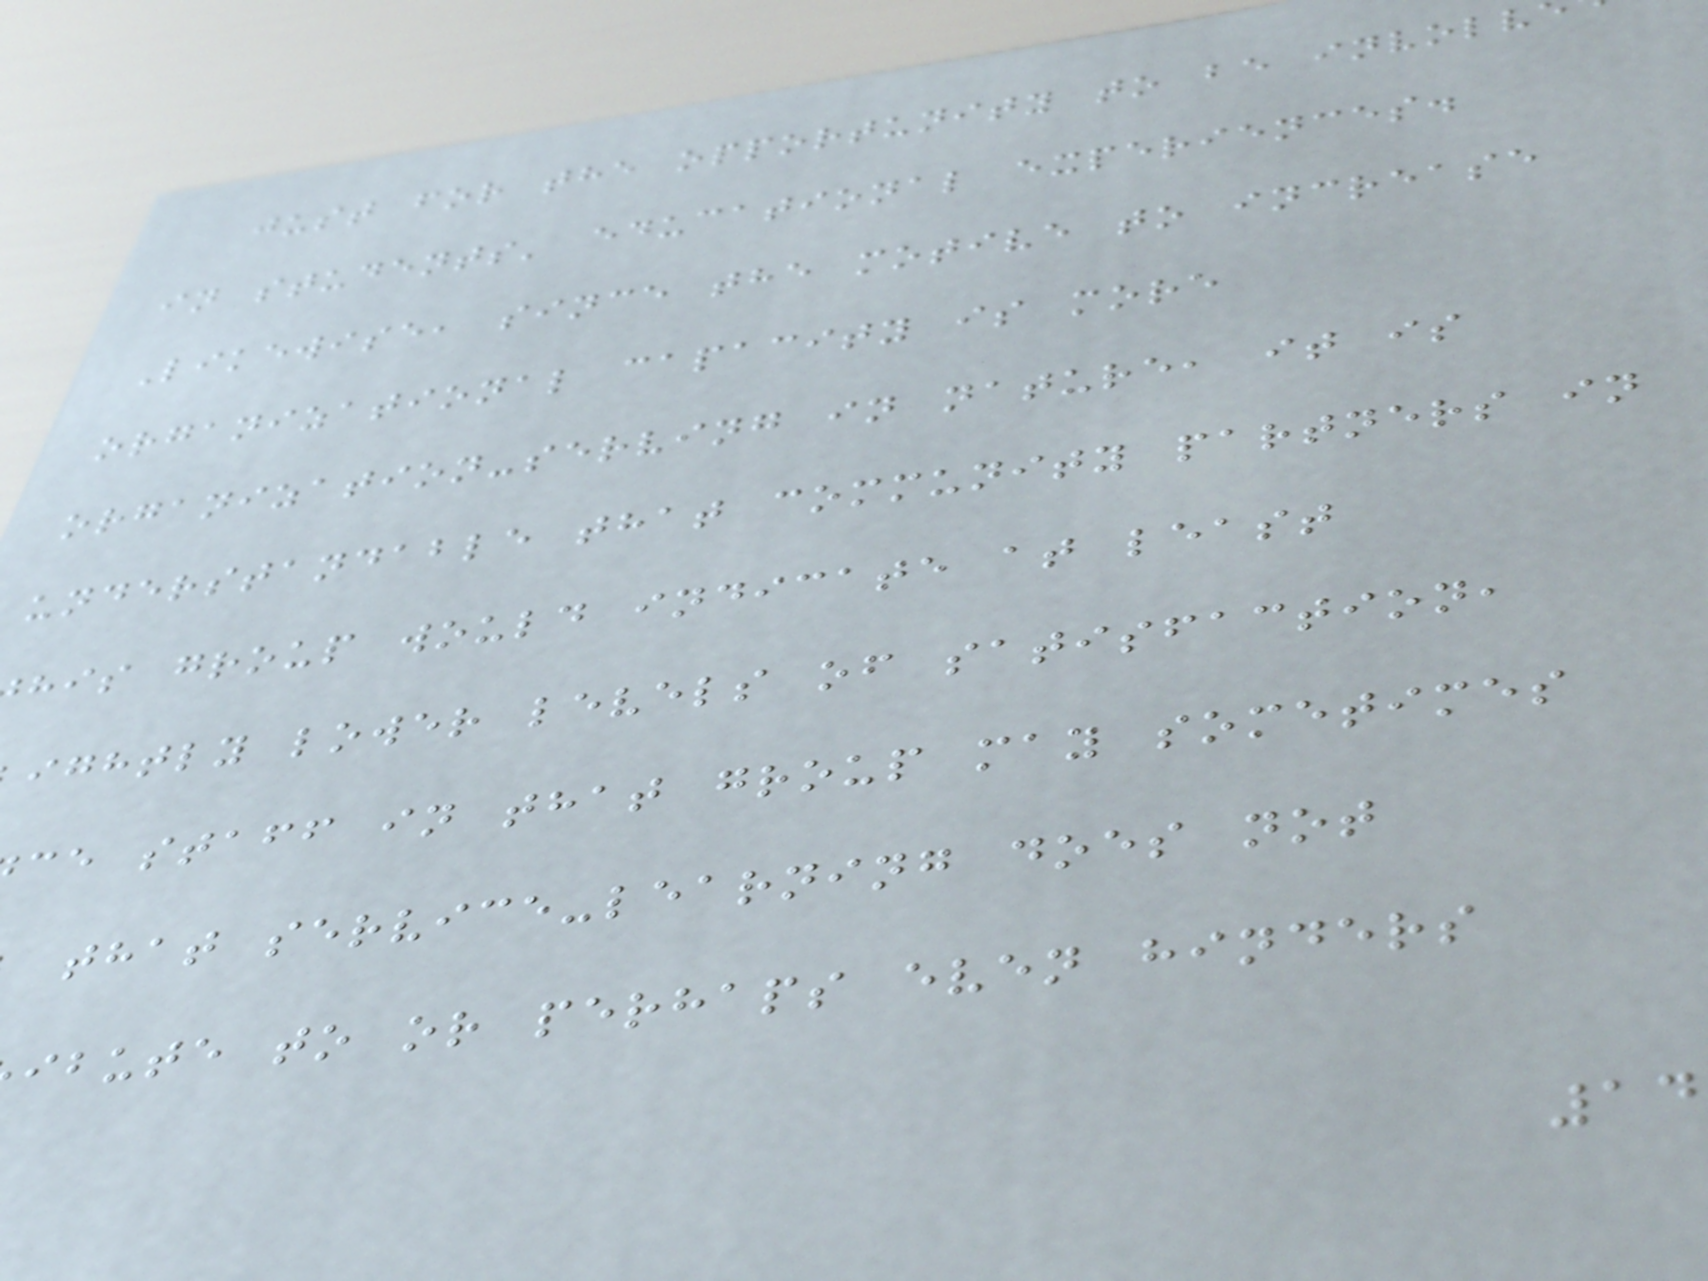just for the opportunity to be involv
in students' educational experiences.
Likewise, since the motive to increase
organizational capacity is more
organization-serving in nature, it is
understandable that community partners in
his group would indicate at least
ightly lower levels of satisfaction,
ce staff in that group may sometimes
that service-learning does not
ibute to or perhaps even hinders
